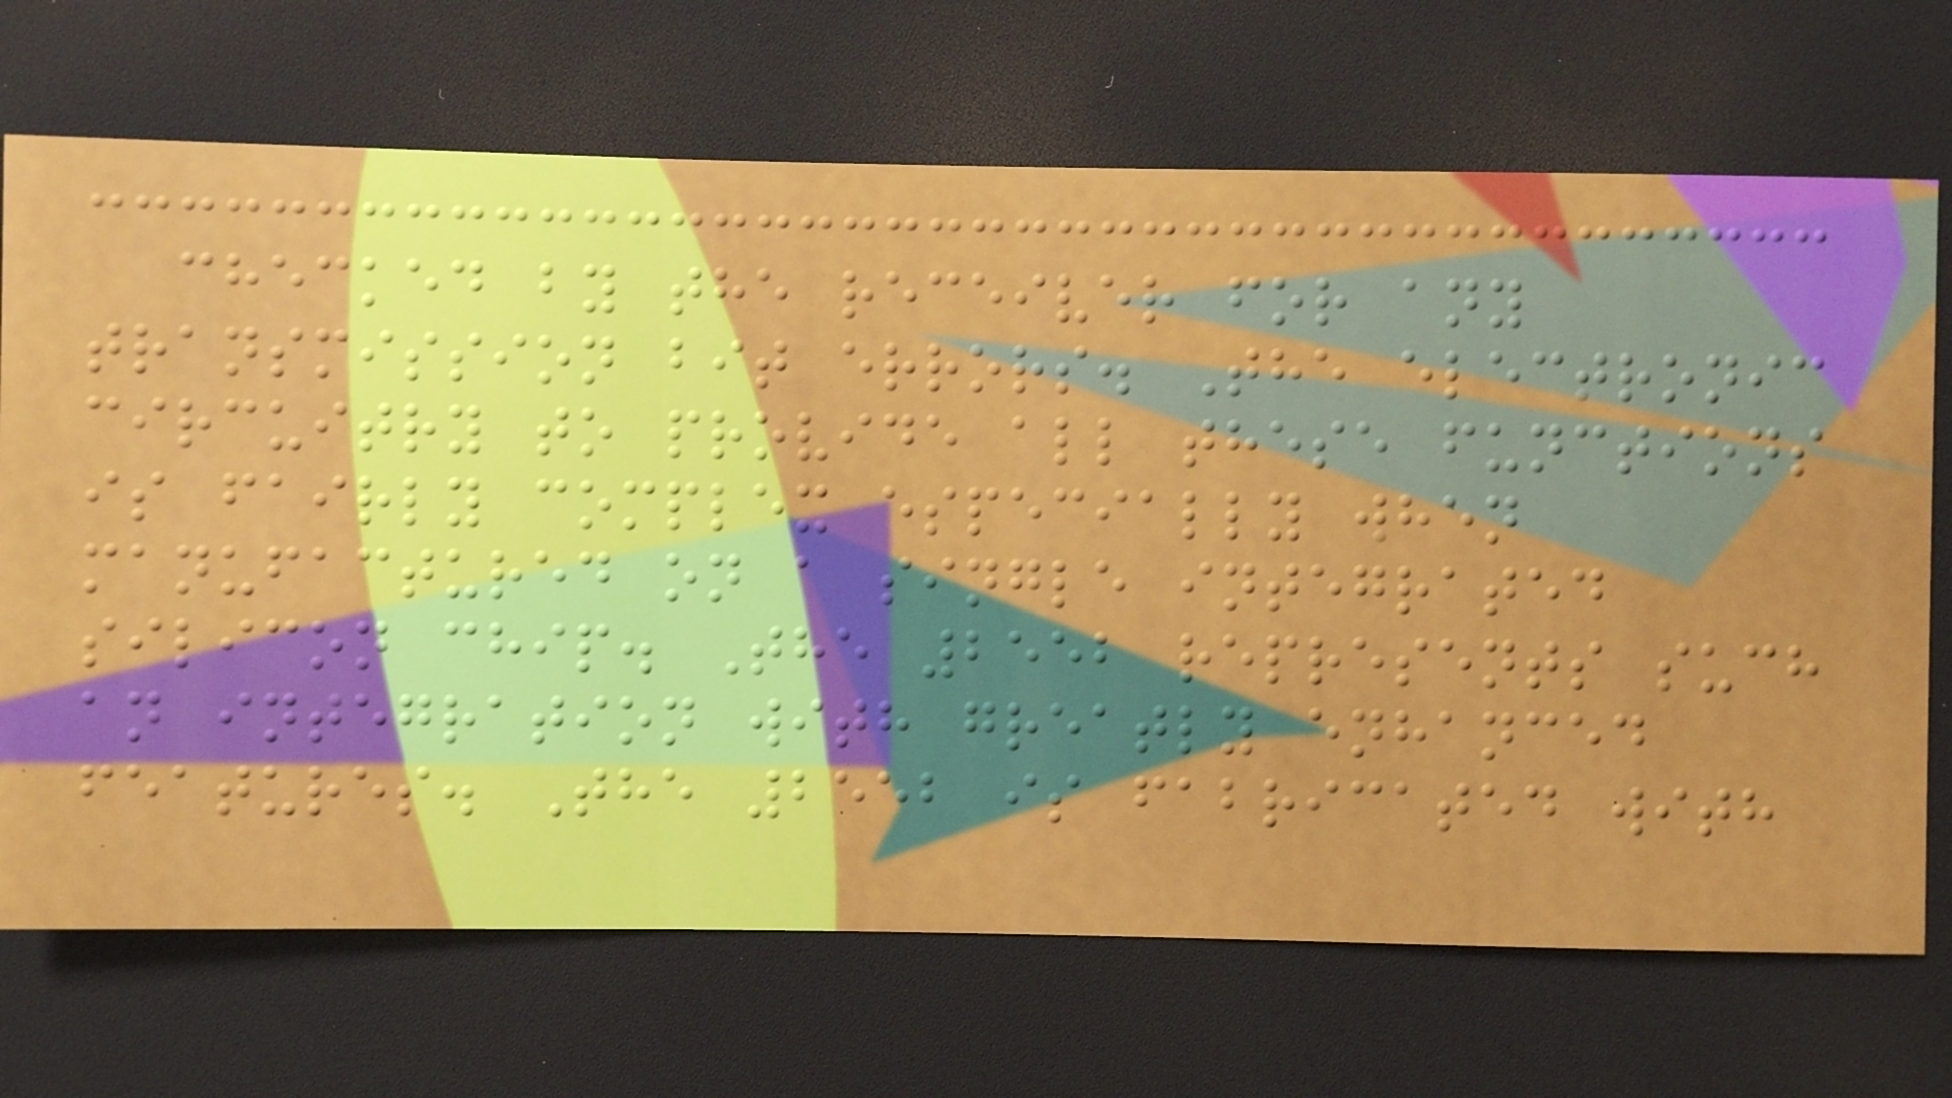checked by the receiver for any
transmission bit errors. The electronic
circuitry to provide all these functions
is fairly complex especially when
manufactured on a single integrated
silicon chip. The 2552 represents such
an integration with greatly enhanced
features. The 2552 is fabricated with
